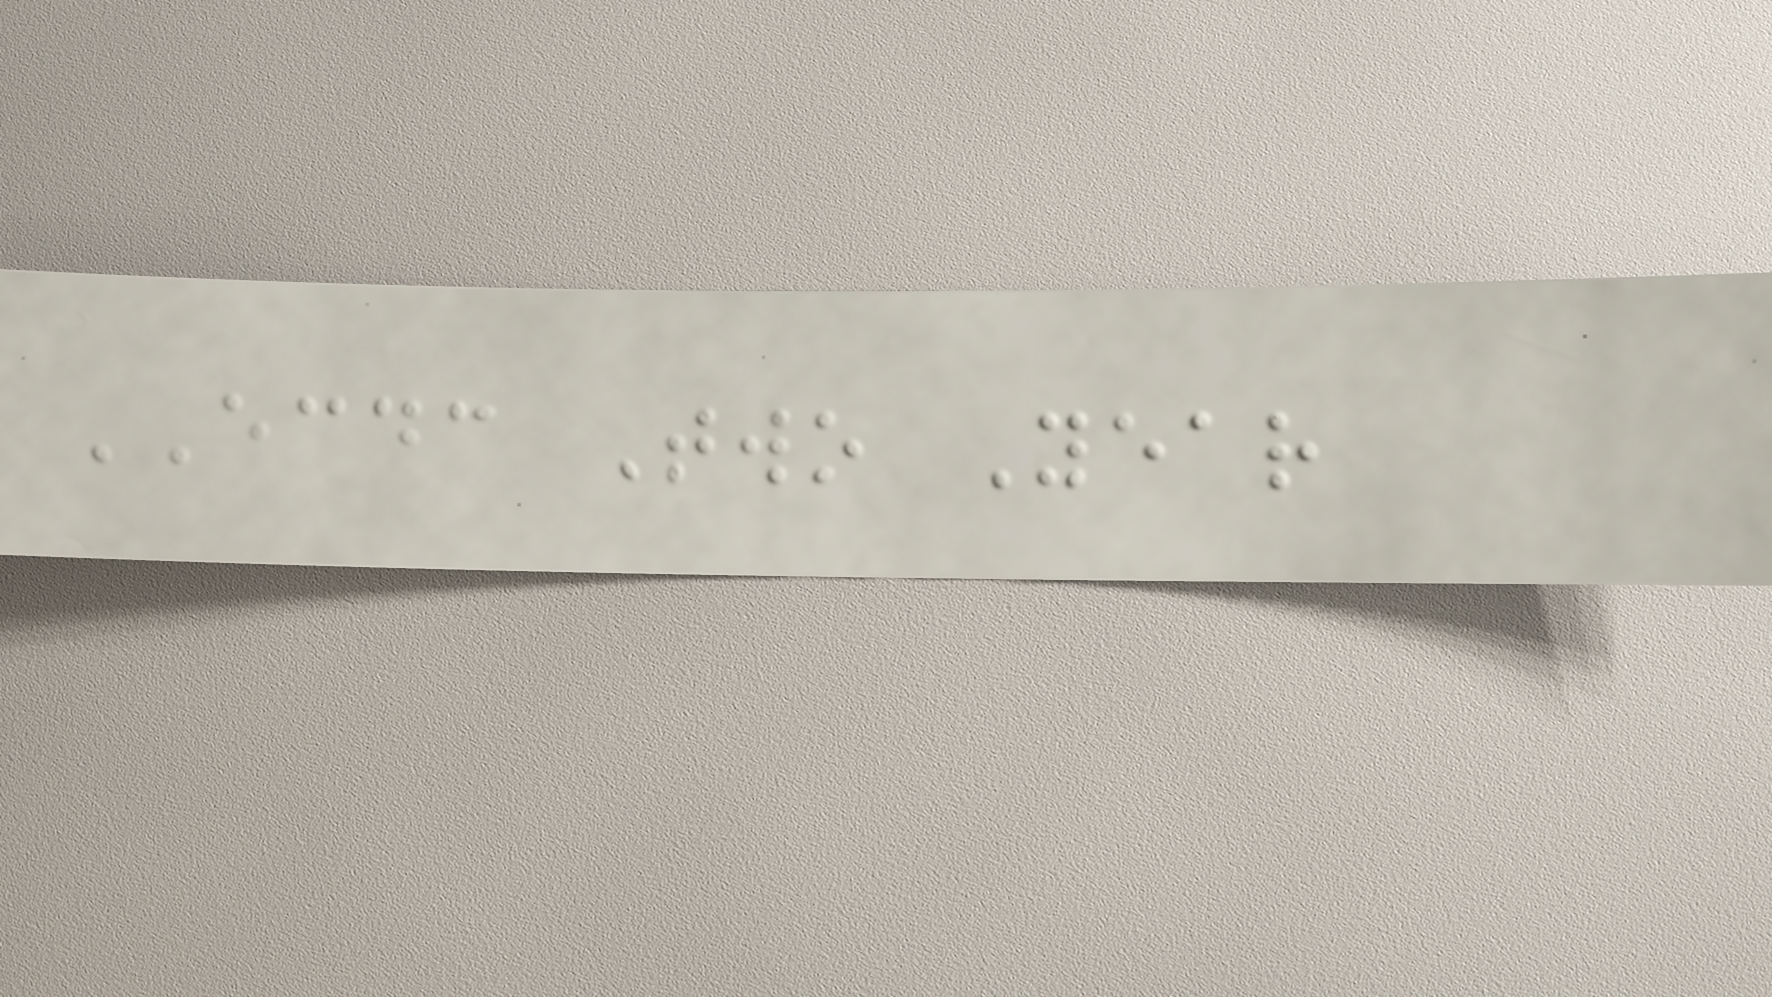ECDC Two Year
